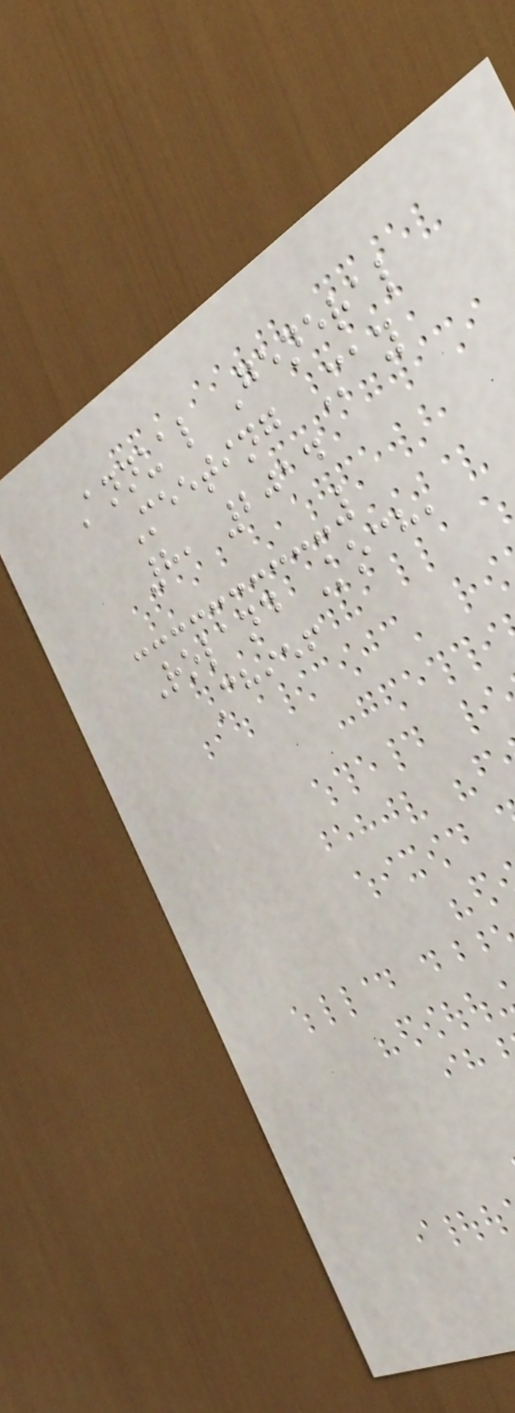Annual General
Meeting May
8, 2014
Roland Koch,
Chief
